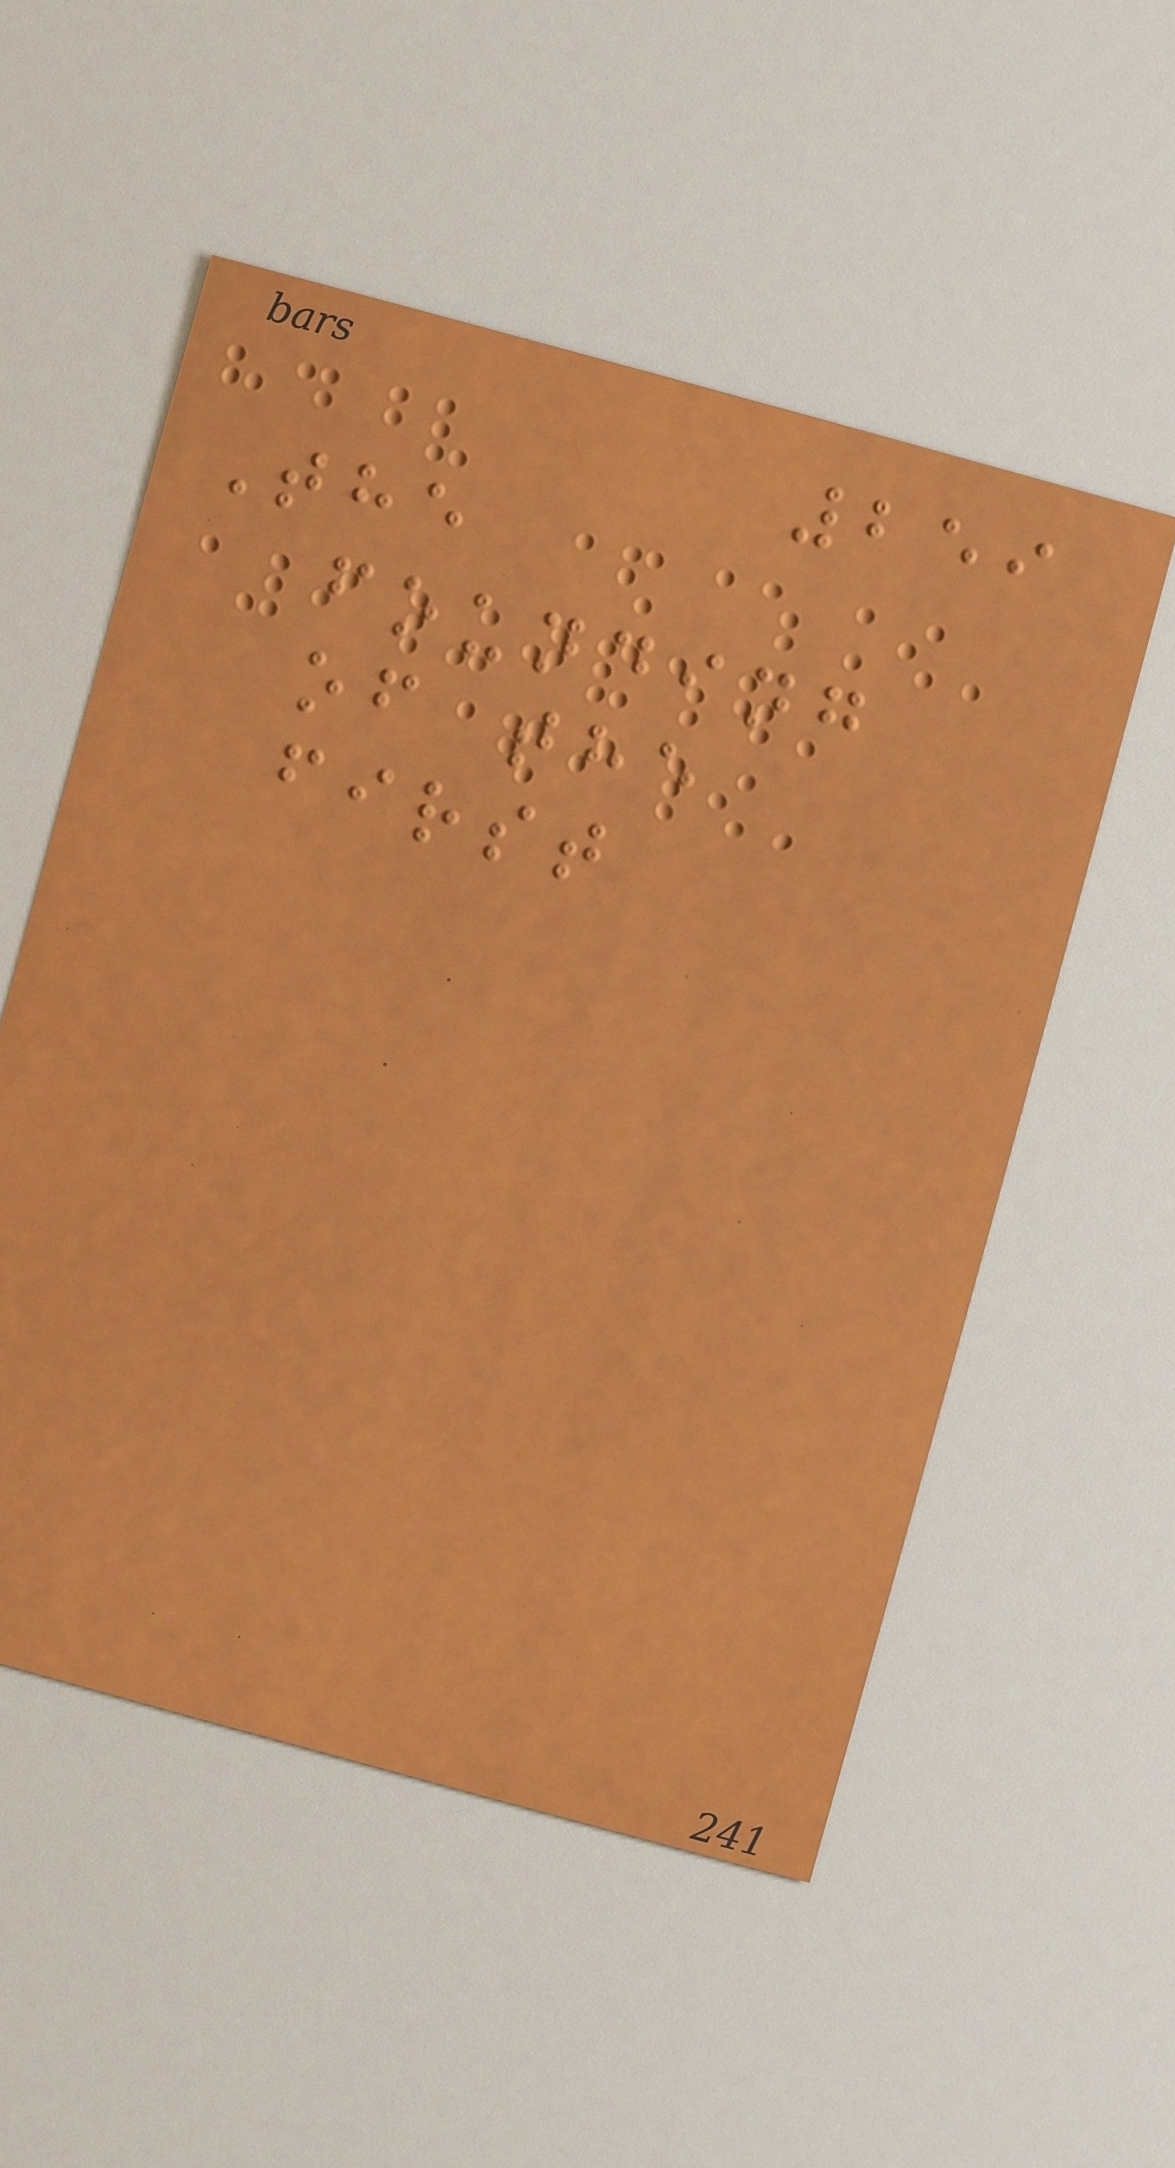259
The
founding
of the
first
